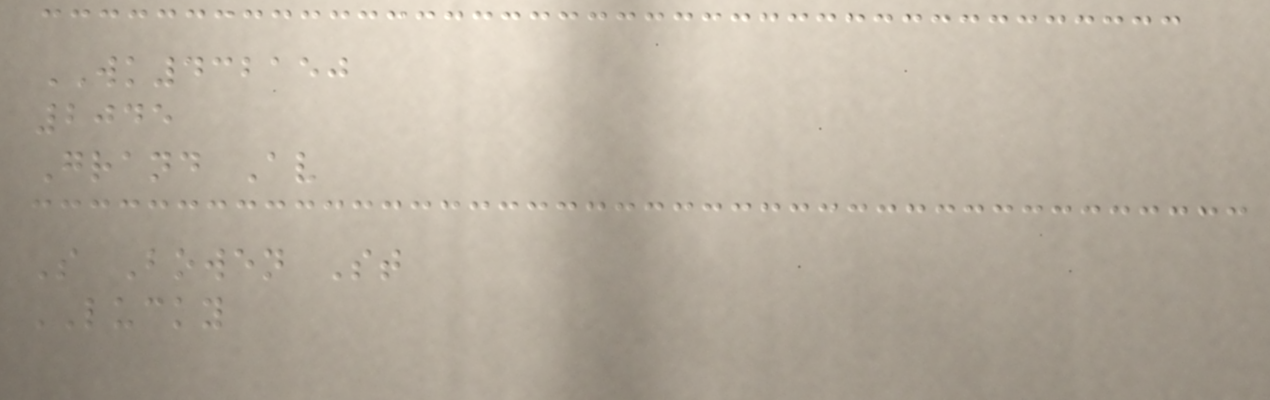WK432150
2045
Grand Av
S Bowen St
LUCKY
